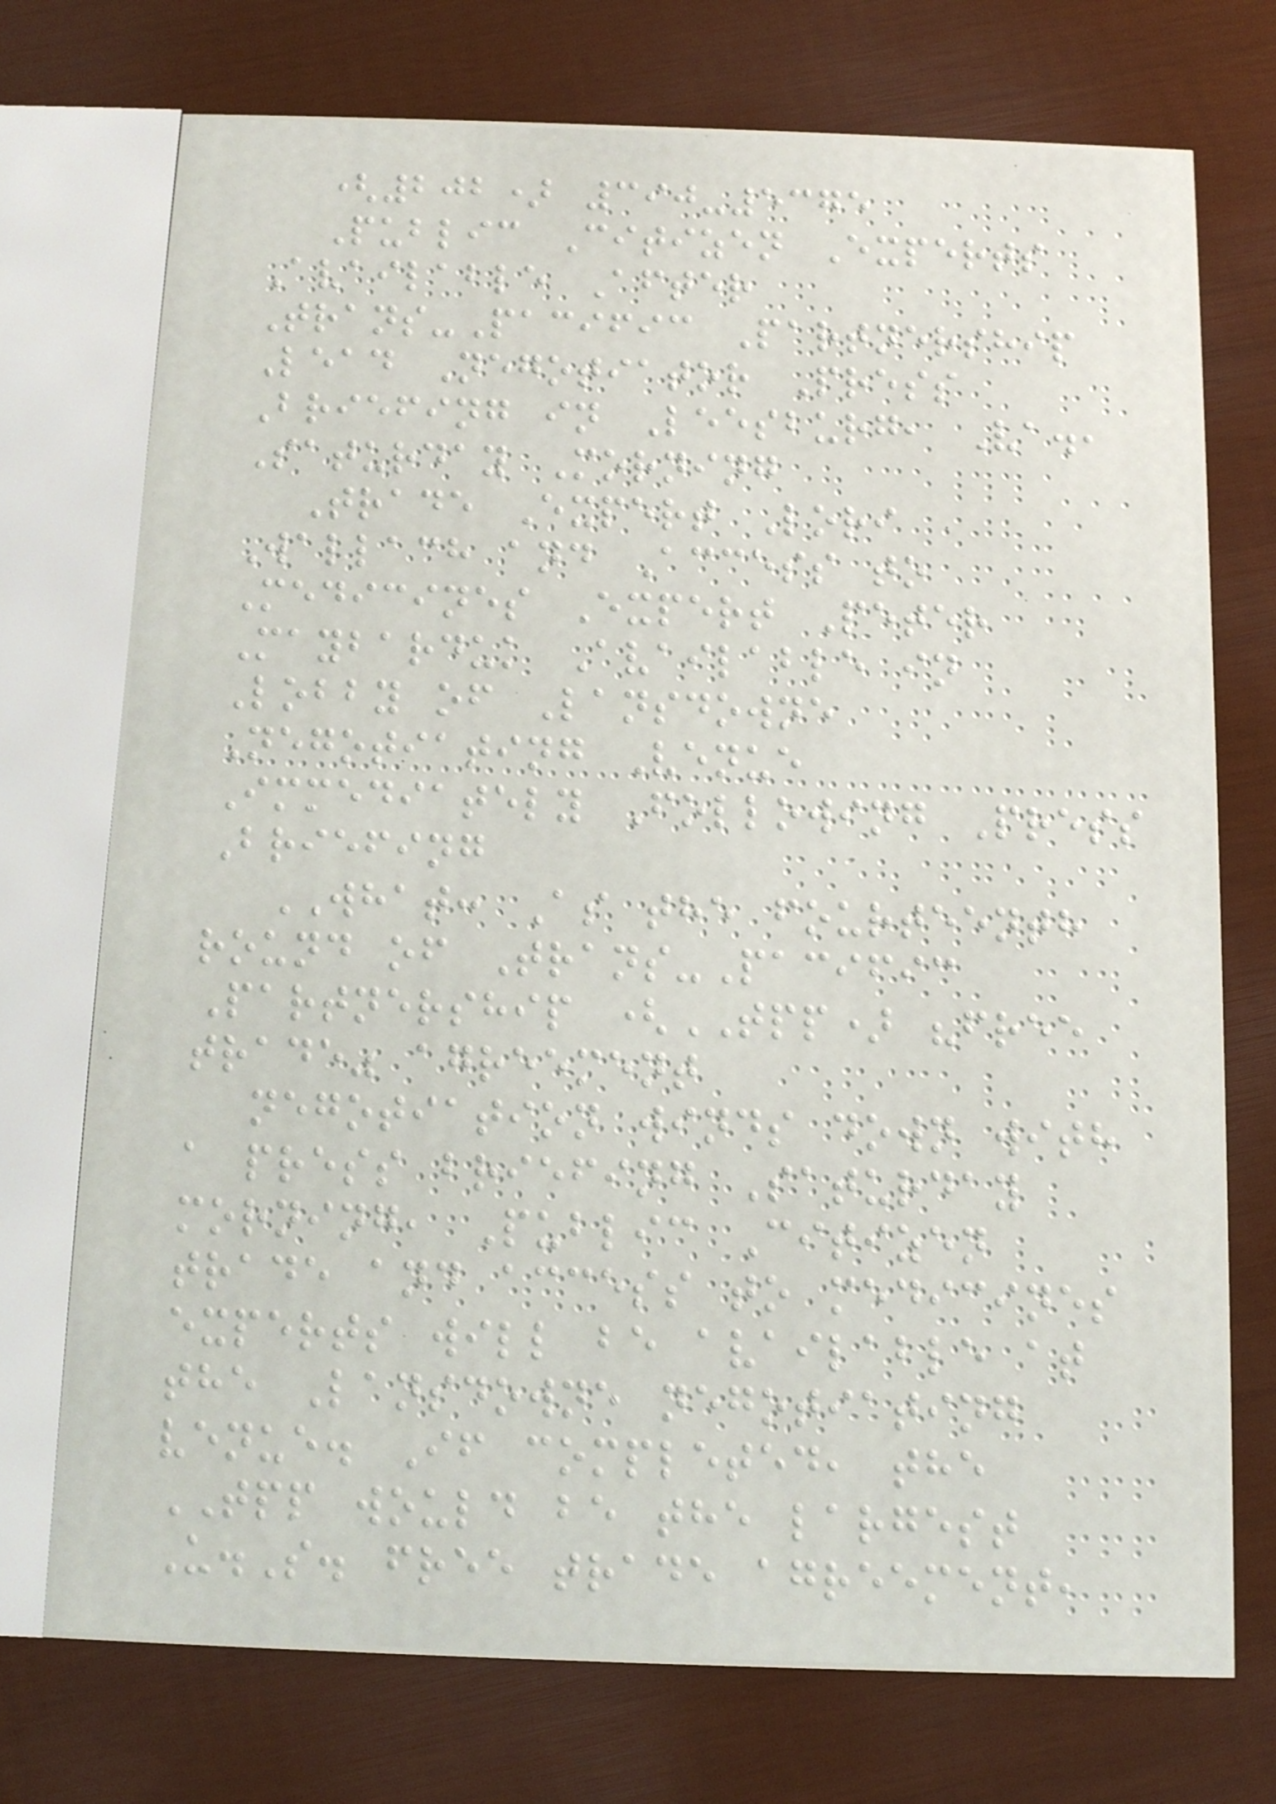(202) 390-5375
Public Citizen Experts
Available After
Trans-Pacific Partnership
Lead Negotiator Press
Briefing in Leesburg, Va.,
Saturday Morning
Trade Expert Lori
Wallach and Access to
Medicines Expert Peter
Maybarduk Available in
Lobby of Lansdowne
Negotiating Venue
Immediately Following Press
Briefing
WHAT: As the fourteenth
round of Trans-Pacific
Partnership (TPP) "free
trade" agreement
negotiation winds down with
a press briefing Saturday
morning, Public Citizen
trade and access to medicines
experts will be available at
the Lansdowne negotiating
venue. If completed, the
TPP would be the largest
U.S. free trade agreement,
